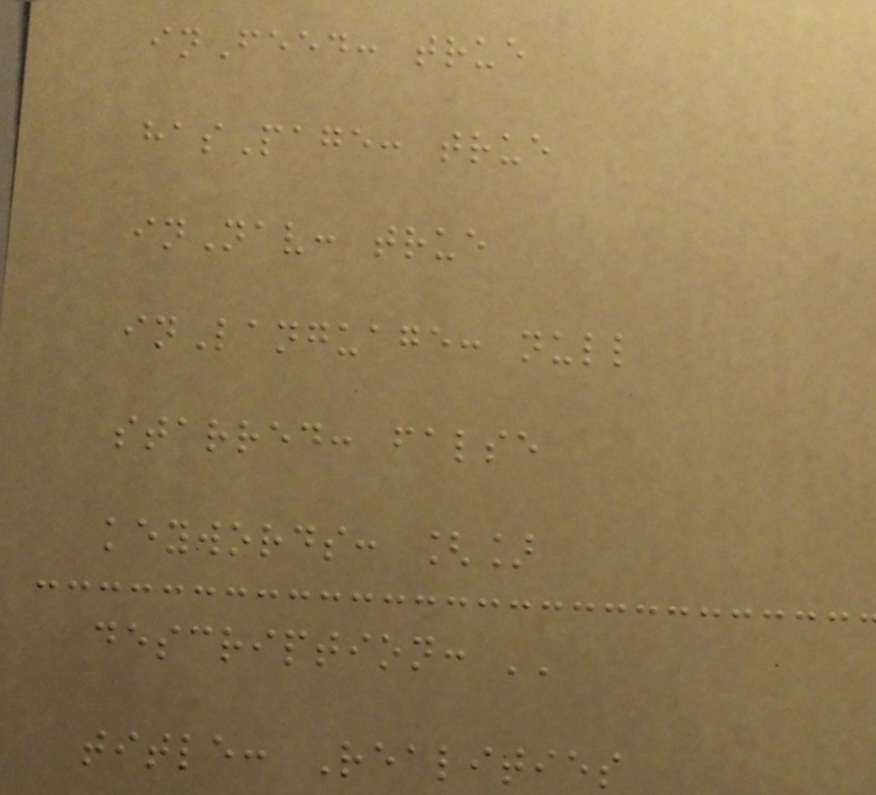inFeed: true
hasPage: true
inNav: true
inLanguage: null
starred: false
keywords: []
description: ''
title: Realities
